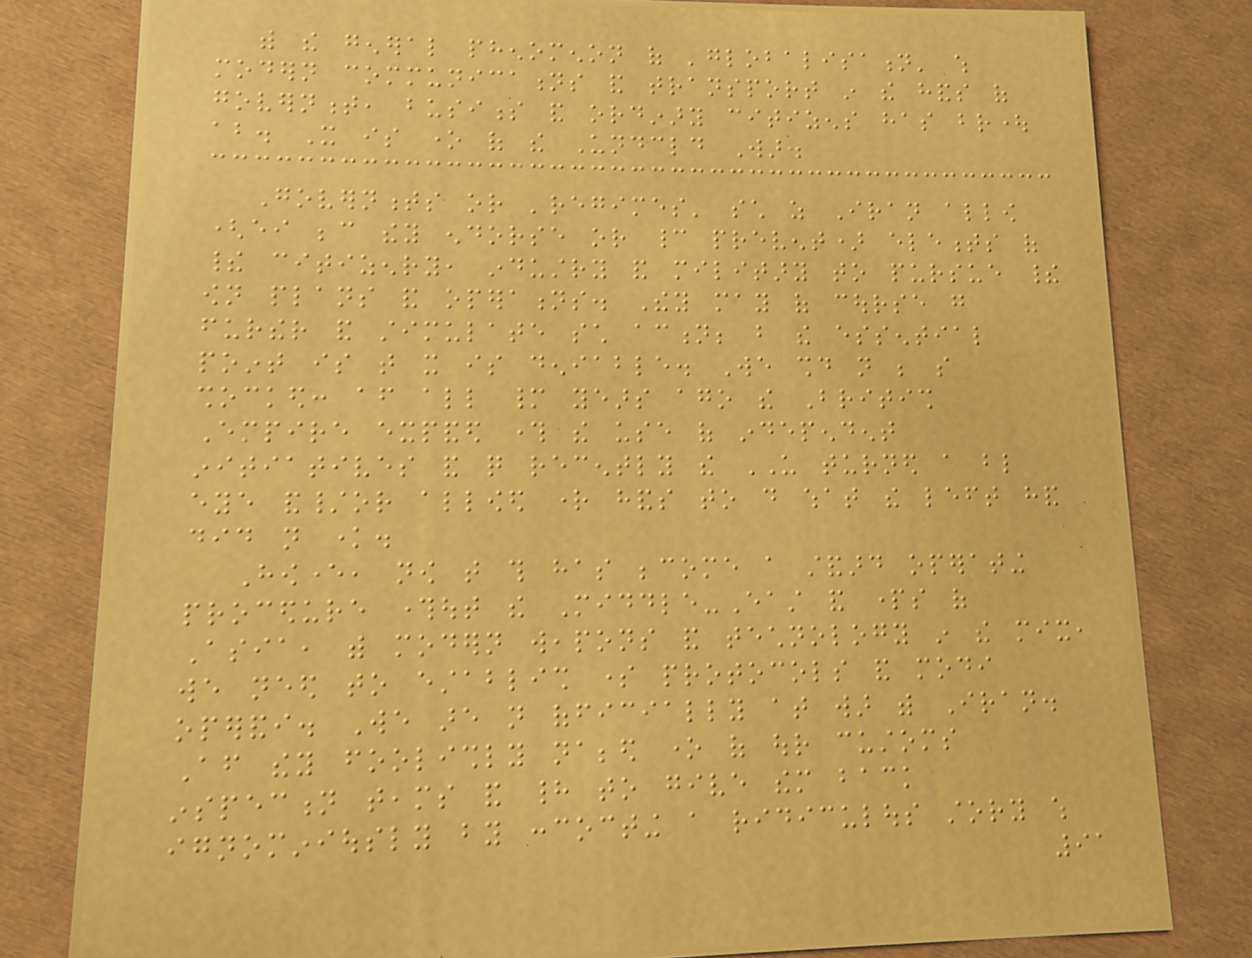with the general phenomenon of 'globalisation' which
modern communications and transport in the hands of
government, business and ordinary citizens has brought
about. It is one of the Undeclared War.
Governments or 'regimes' such as Iran allow
(either because they endorse or cannot prevent) elements of
their citizenry, industry and military to pursue their
own plans and operations. They may of course go
further and stimulate such action; but the essential
point is that it is deniable. We should not be so
shocked: after all many years ago the British
Empire expanded through the use of independent
initiatives and quite recently the US turned a blind
eye and/or allowed right hands to do what the left hand
did not know.
However, now that this has become a standard operating
procedure throughout the Middle-East and parts of
Asia, with modern weapons and technology in the mix,
we need to establish some protocols and modi
operandi. We are not officially at war with Iran.
After they foolishly nabbed one of our customs
inspection teams and had to give them back
ignominiously by concocting a ridiculous story which
91
